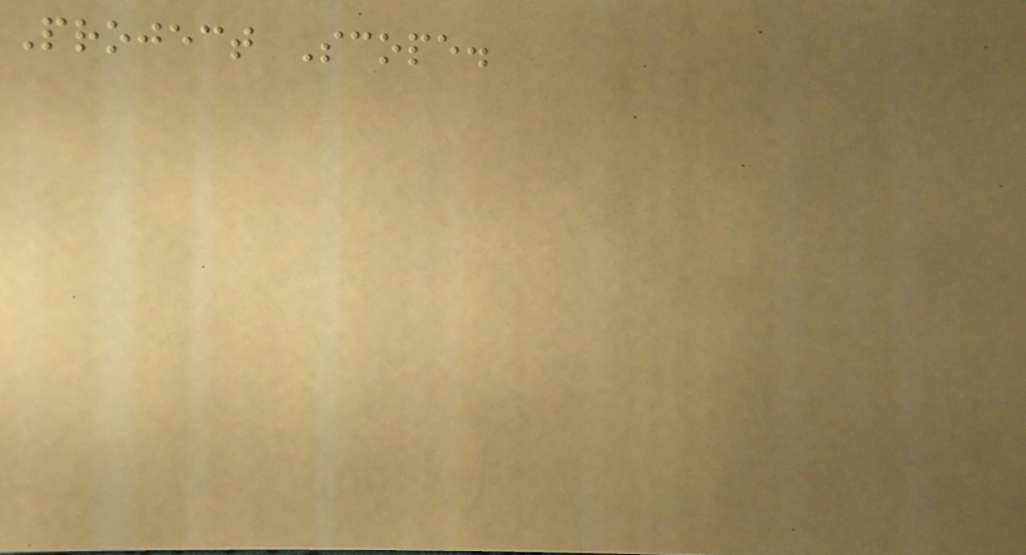Project Scope.
